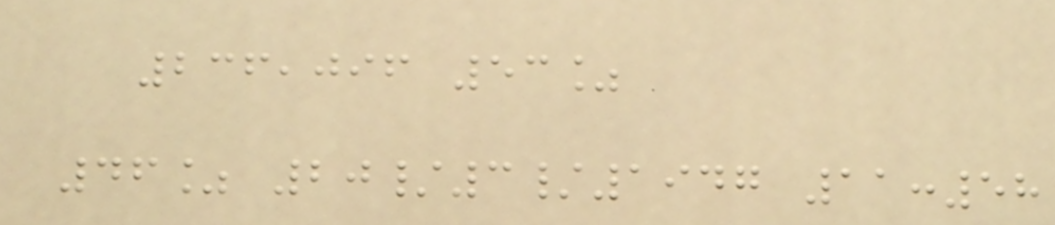236,096 53%
46% 20/3/1947 11:58
